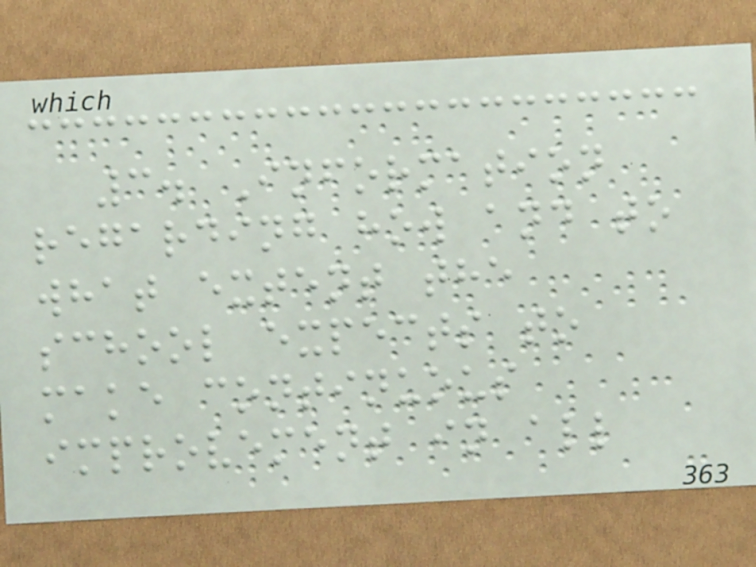3. Information
regarding how and to
what extent the
school expects to
make continuous
improvement in all
